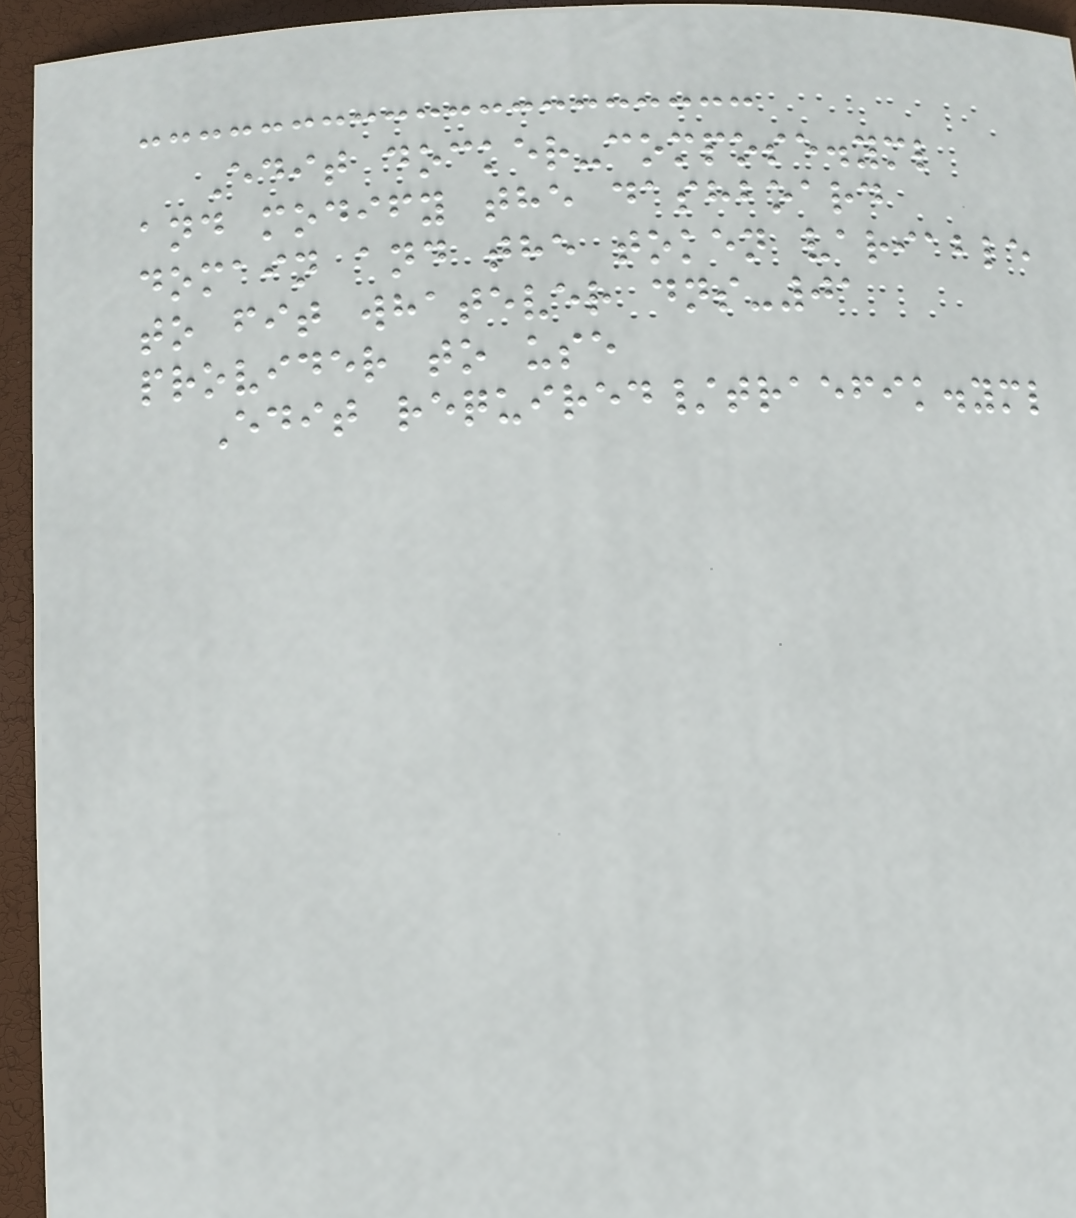Edit docker-compose.yml
and modify the dashboard
domain and the token variable
to fit whatever dns-01
provider to use
Edit required/traefik.yml
